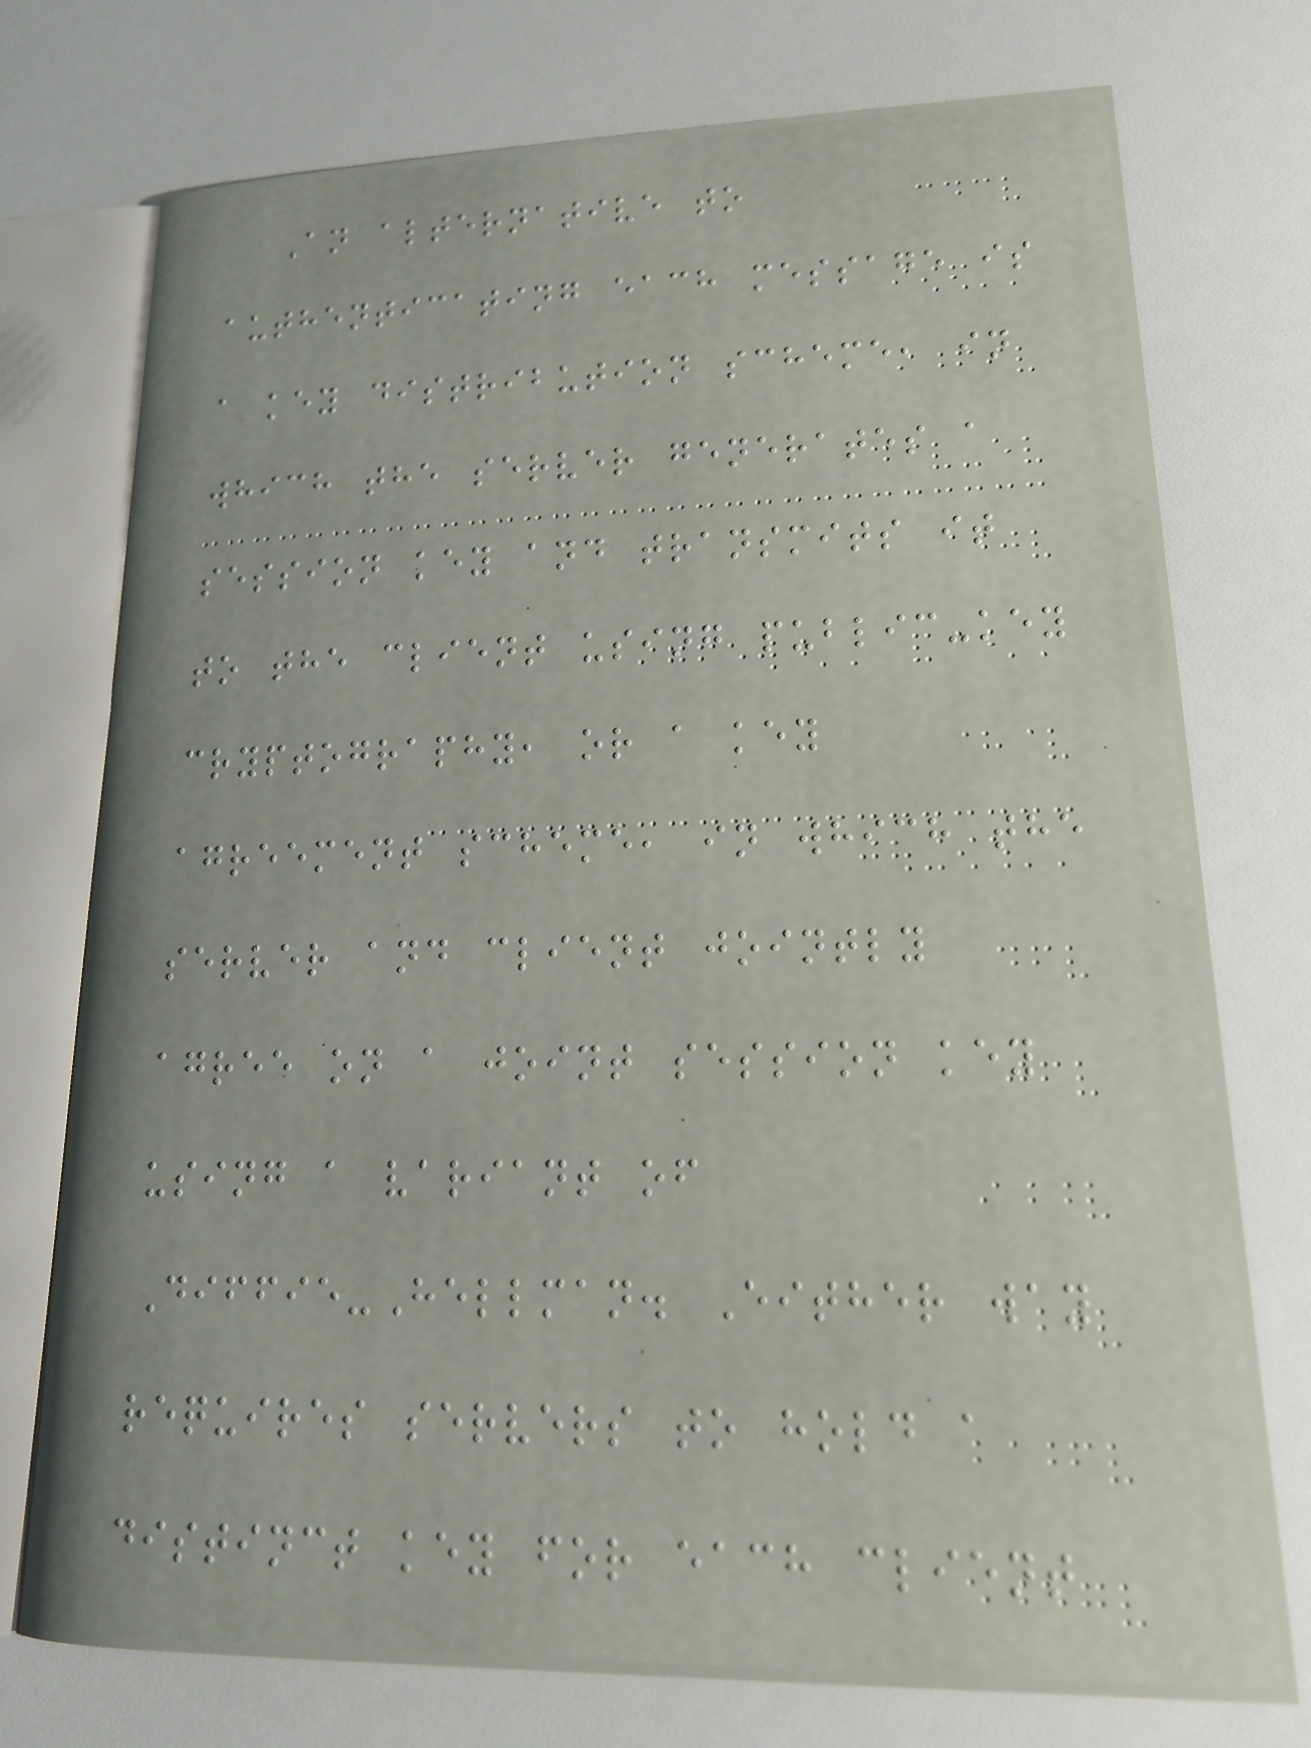An alternative to
authenticating each message is
a key distribution scheme, in
which the server generates a
session key and transmits it
to the client using public-key
cryptography, or a key
agreement scheme, in which the
server and client jointly
agree on a joint session key
using a variant of
Diffie-Hellman. Either way
requires servers to hold a
distinct key for each client
